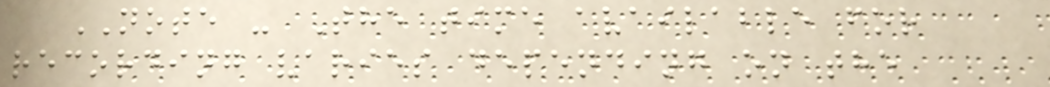NOTE - The time available for
recording varies depending on the
